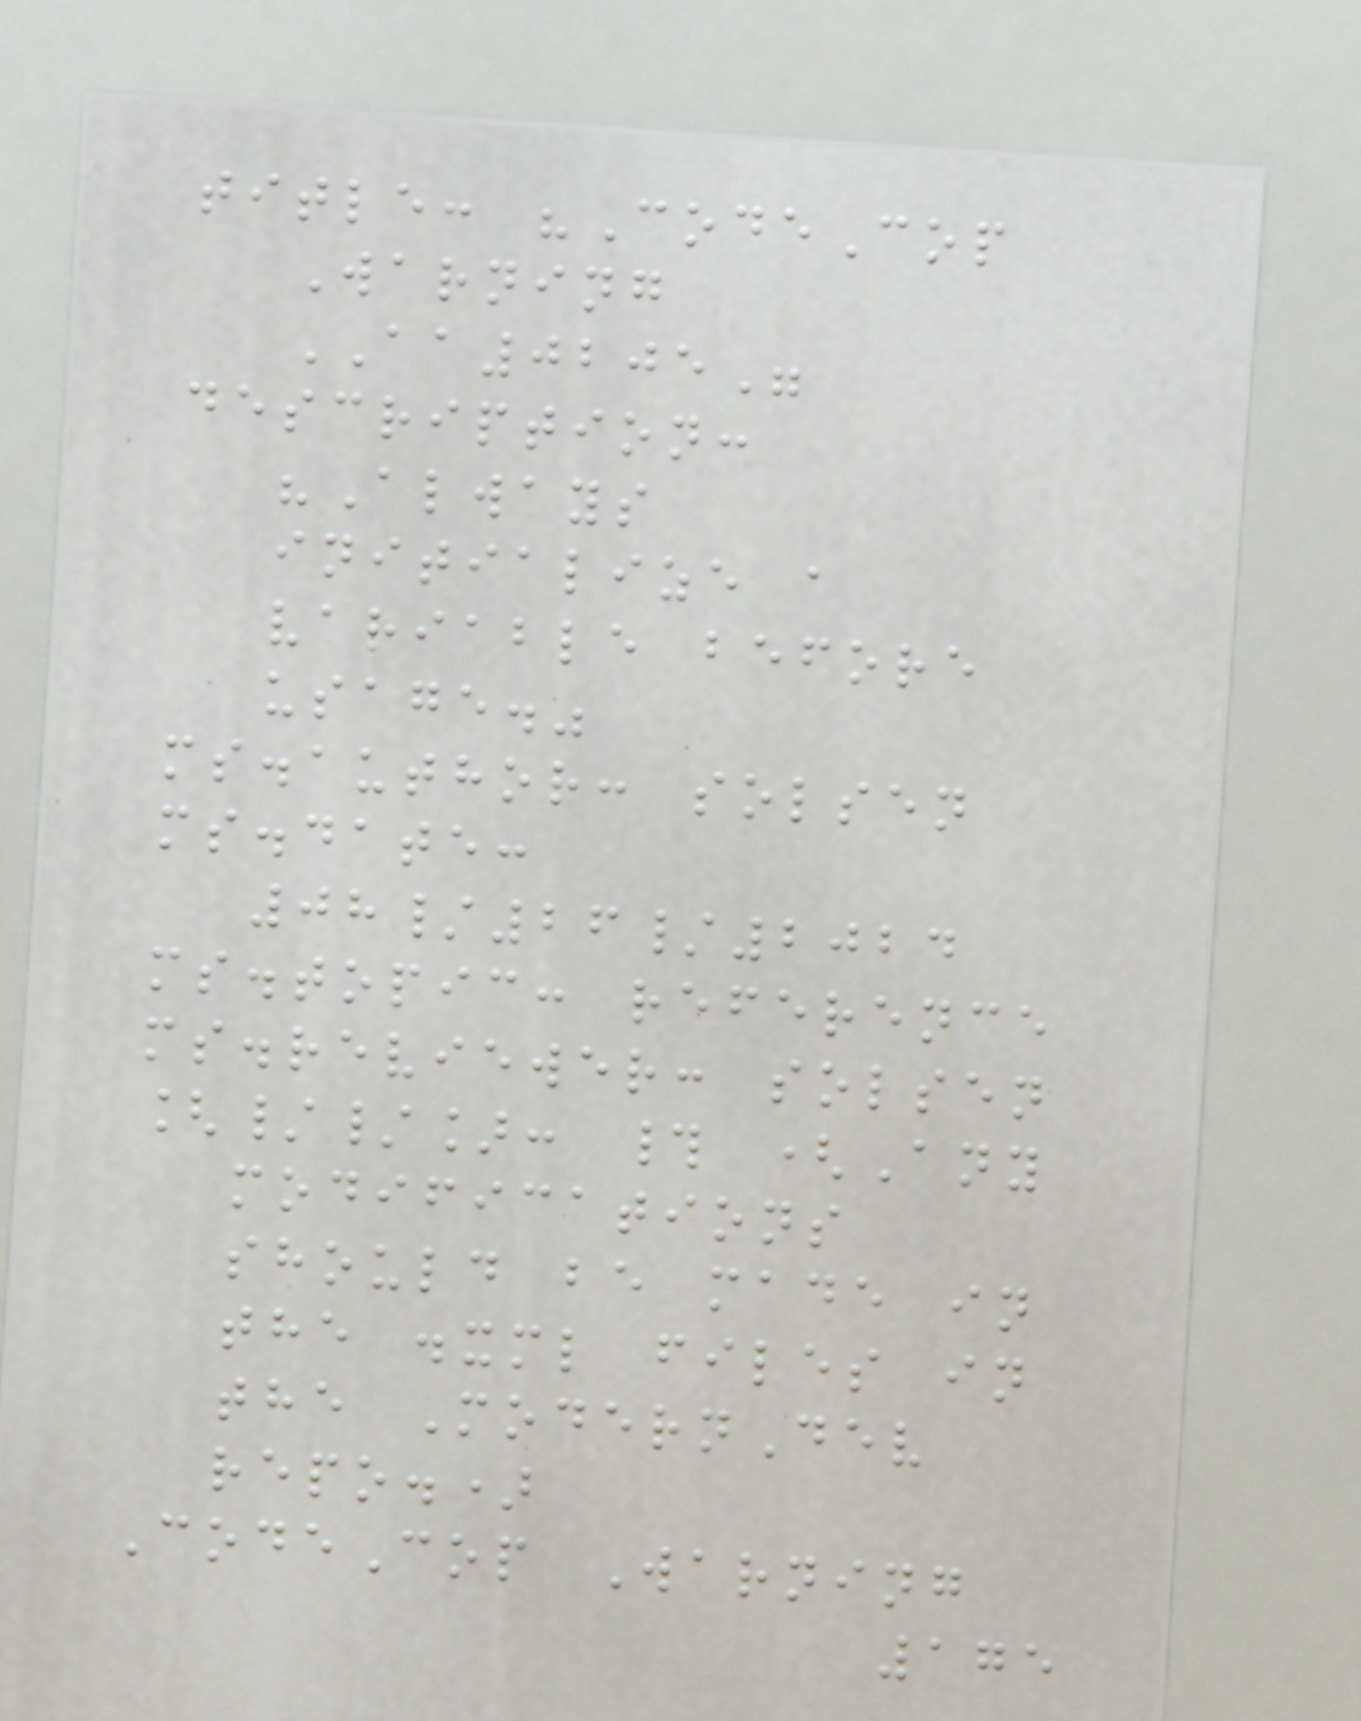title: "CodeCop
Warning
AA0205"
description:
"Always
initialize a
variable before
usage."
ms.author: solsen
ms.date:
08/26/2024
ms.topic: reference
ms.reviewer: solsen
[//]: # (Any
modifications
should be made in
the .xml files in
the ModernDev
repo.)
CodeCop Warning
175
